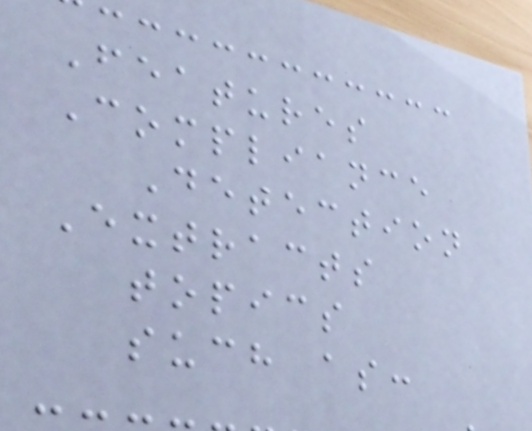Features
Compliance
Detection
Extracts
topics
such as:
